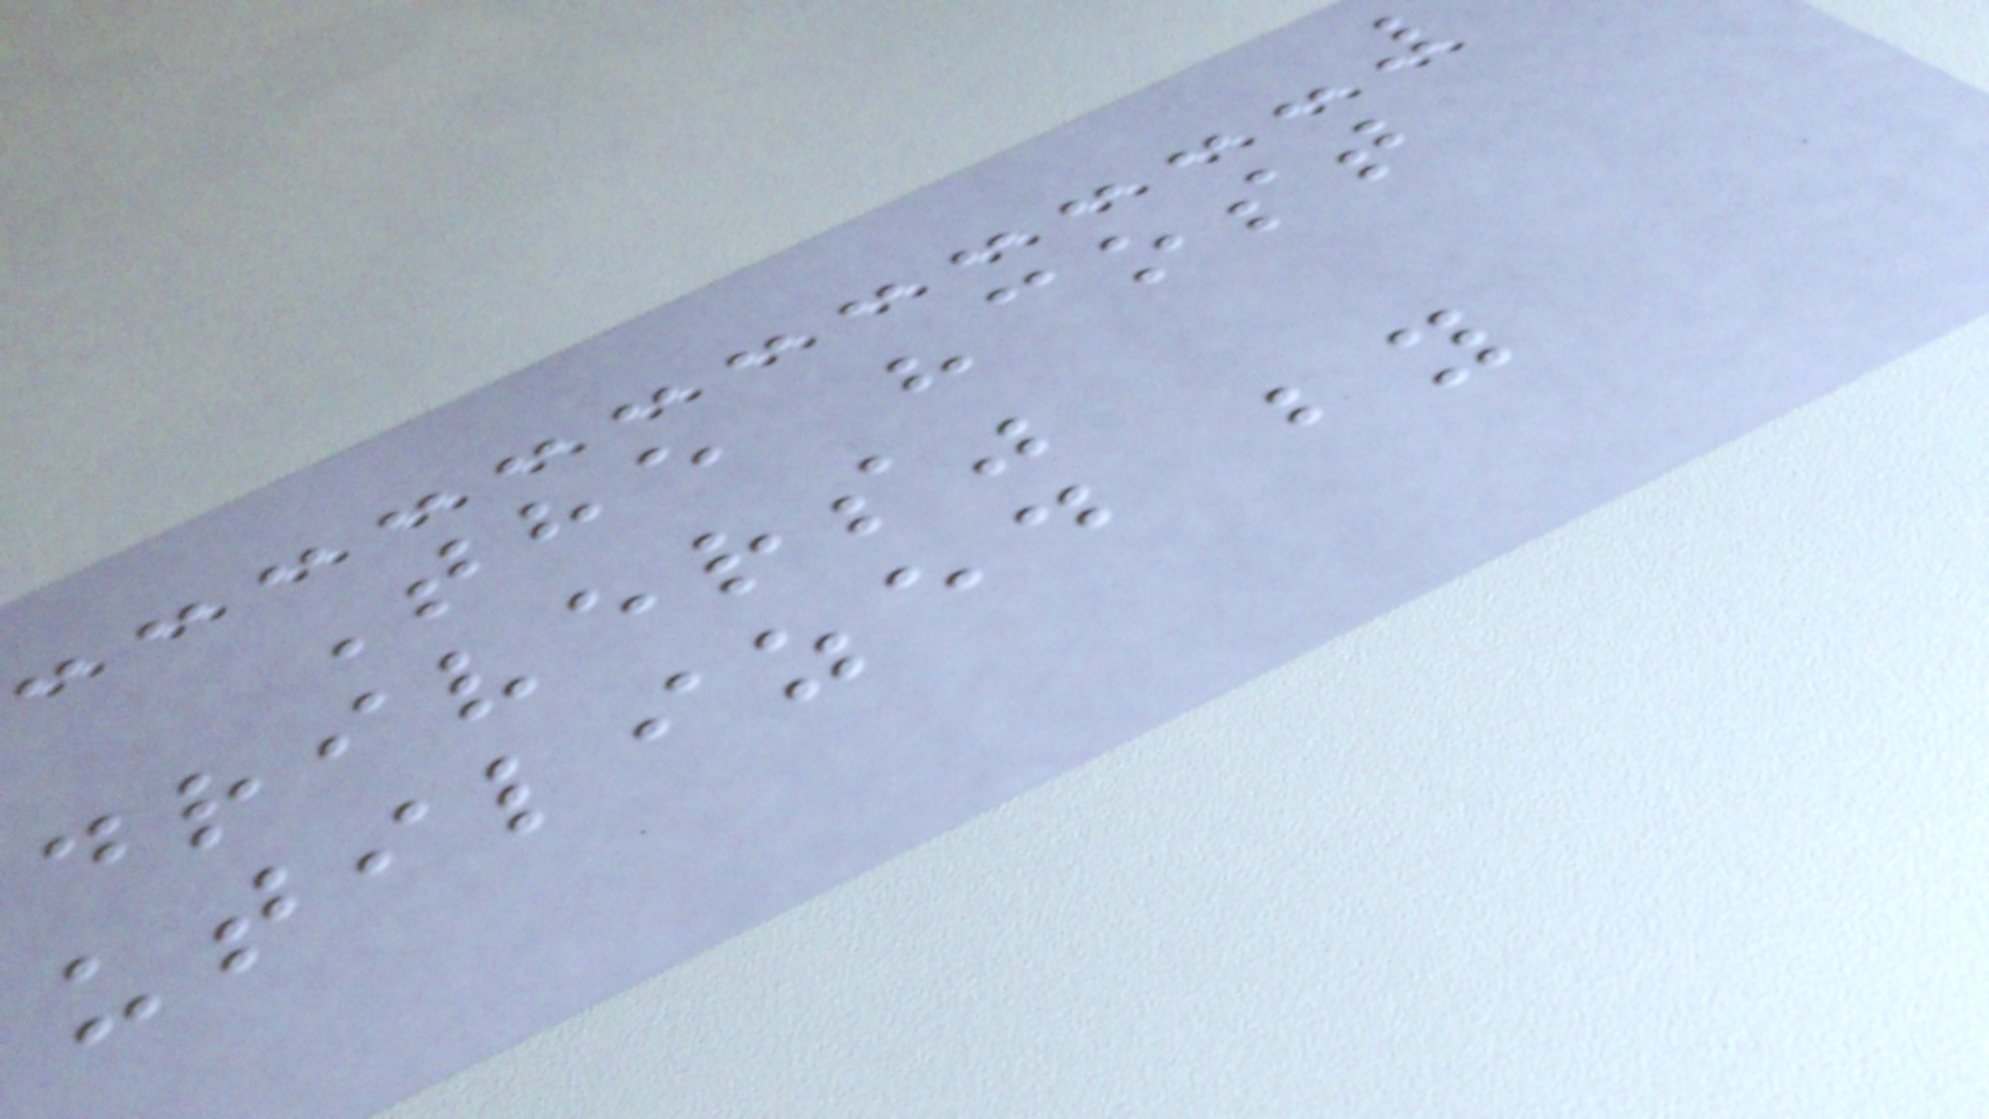The "cost
drivers"
utilized by
